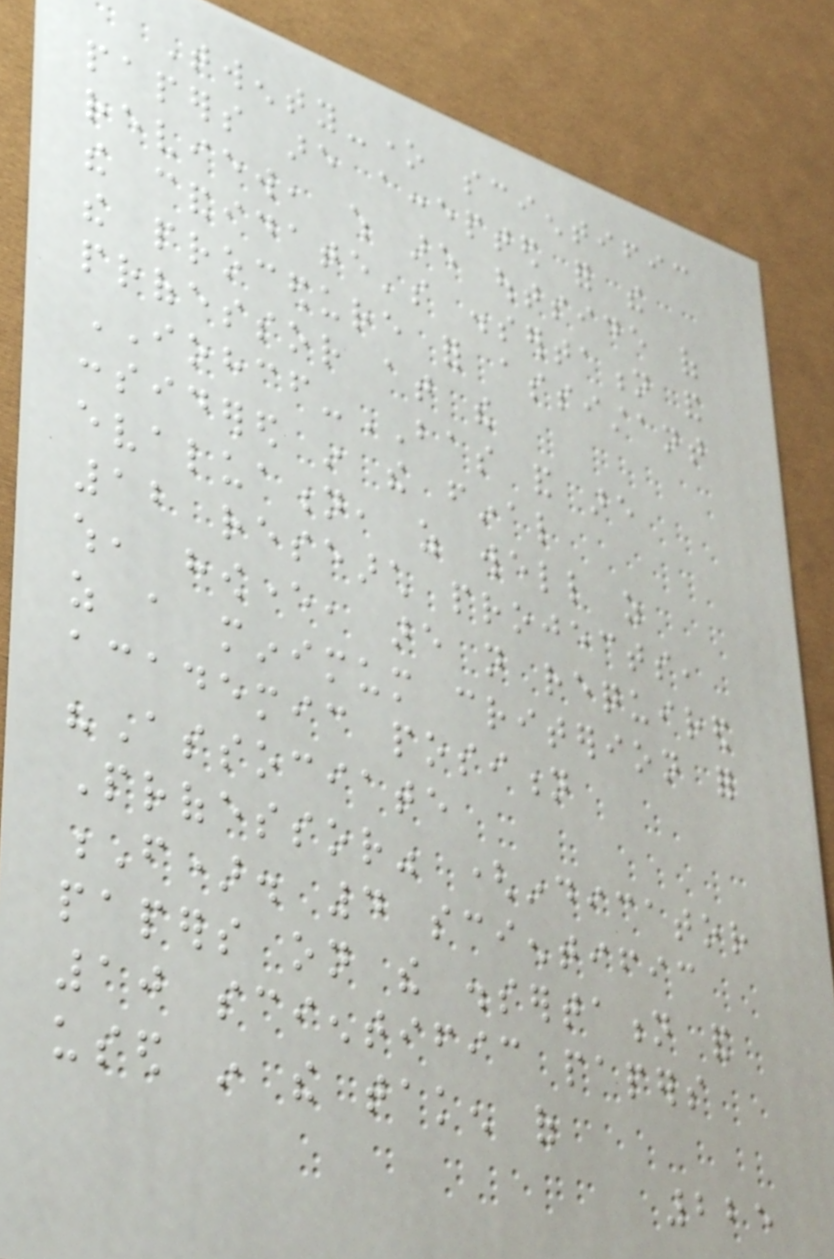Twenty-one scientific
papers are accepted for the
review, which are outside of
the candidate's dissertation and
the procedure for assistant
professor at the
IOHCF-BAS and are
considered in the final
evaluation, as well as
12 research projects,
which, however, are not required
as a minimum criterion for
academic position
"Associate
Professor" (indicator
F). 4 scientific
papers on the dissertation and
10 scientific papers
used in the taken of
225
